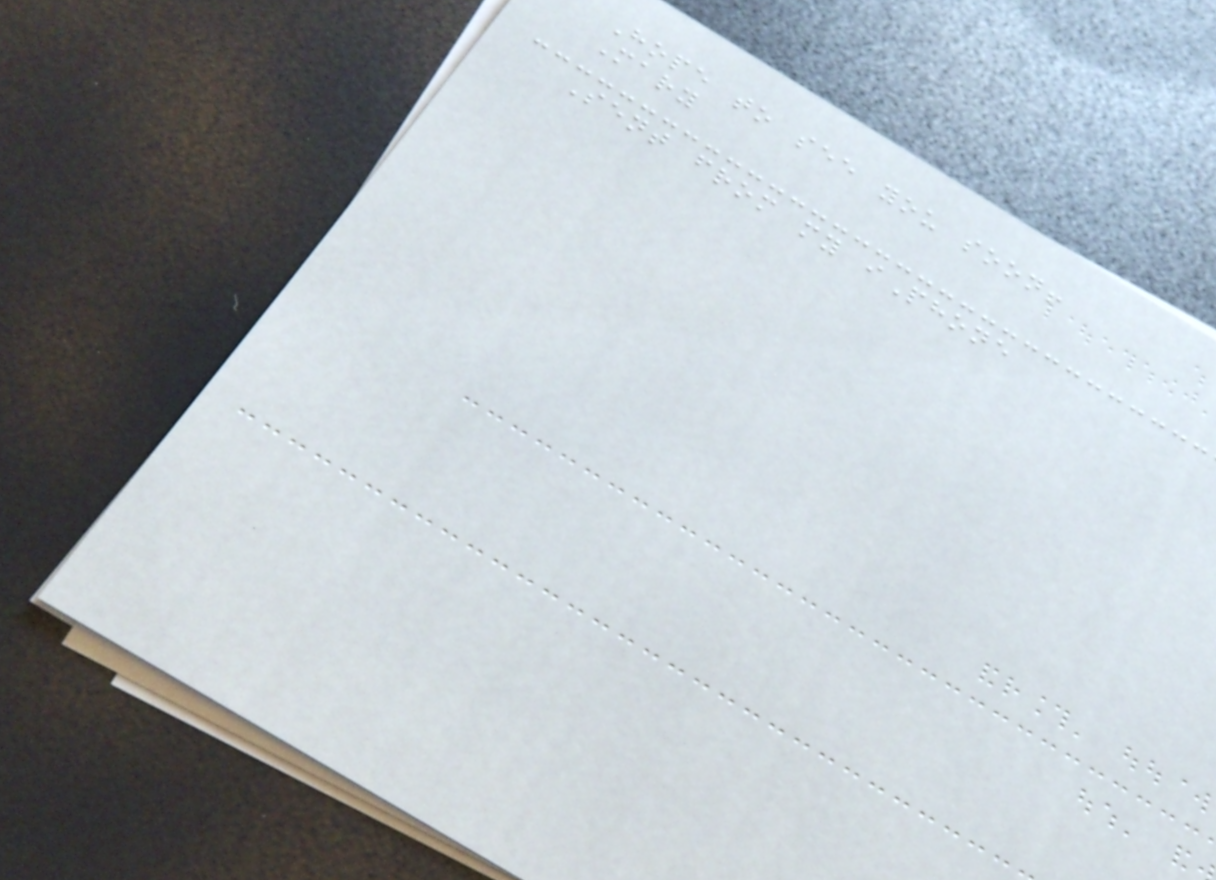Hope to see you soon!
Mary
Sent from my iPhone
